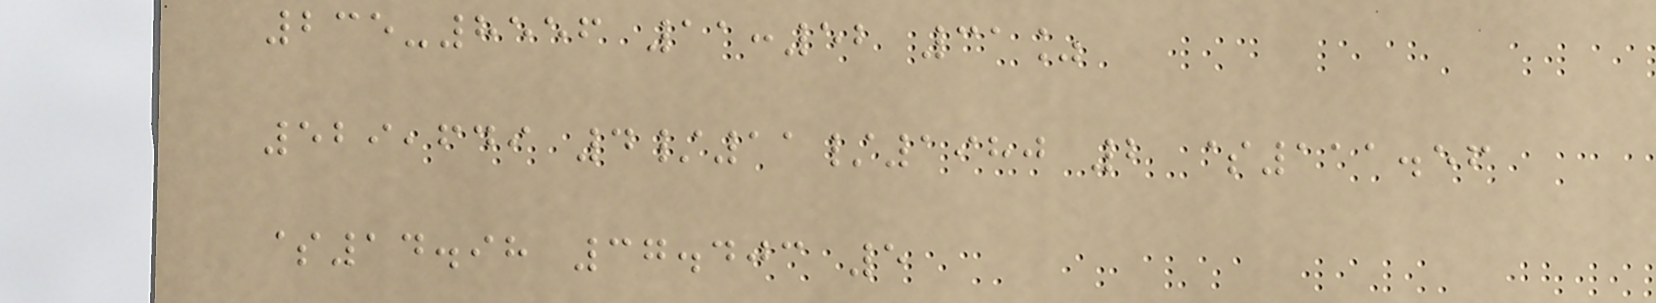235-8556 11:52 31%
529,649 4/11/1980 2 $111.56
$14.98 37.403 5
